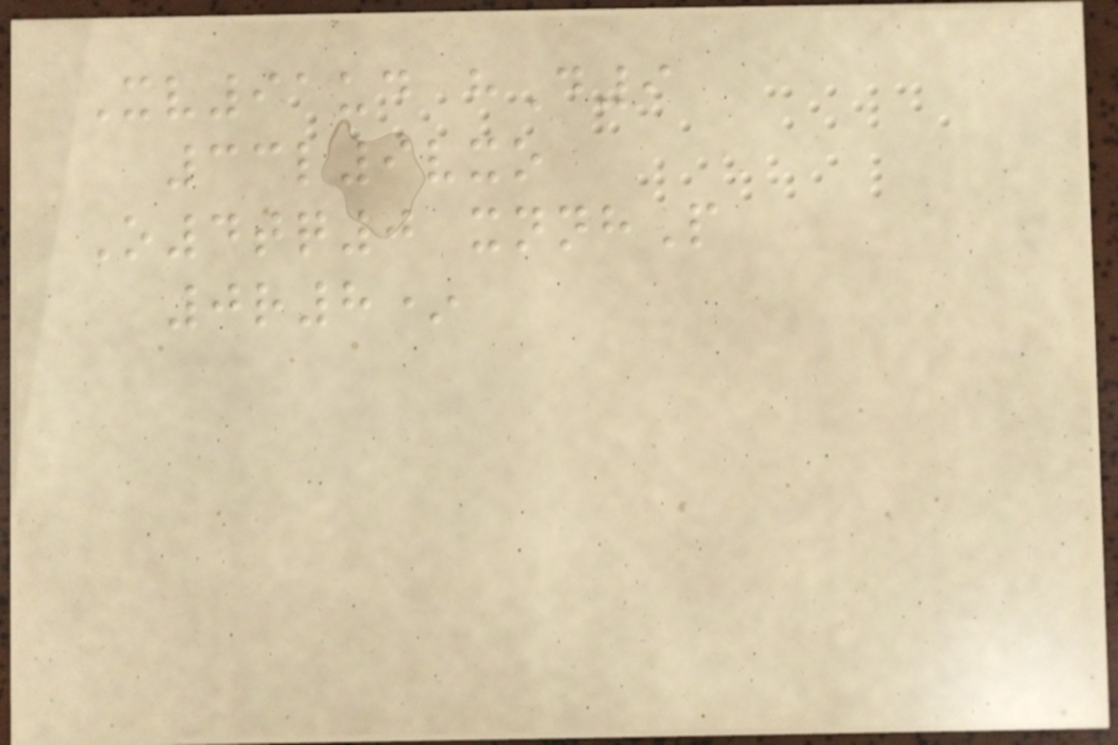Xv91ud hD9
33l9vxo
O4tq0 xnnhP
0r8*
